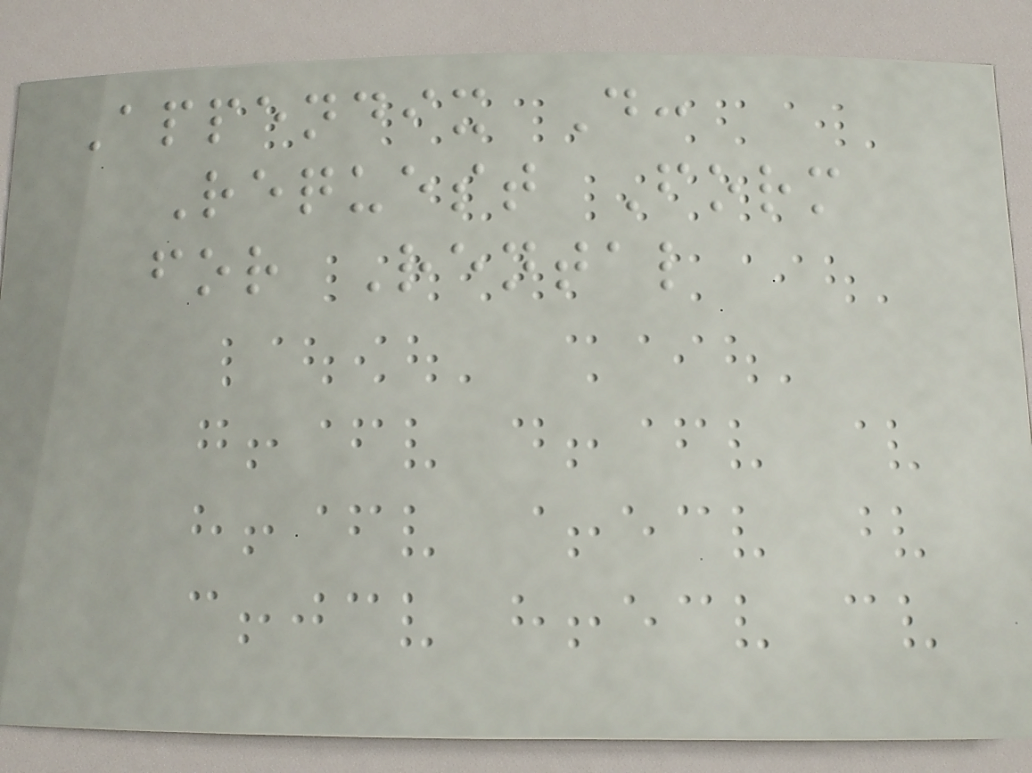Appendix D:
Request Form
for Rental
